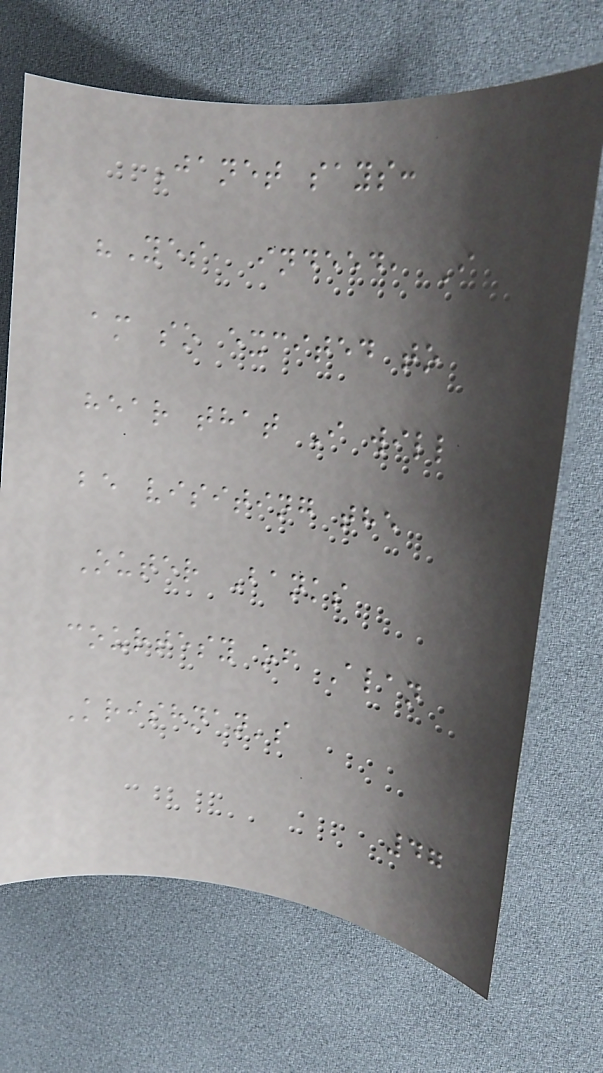Janet says:
"Yes, indeed, I
am so excited to
hear that I will
be visiting the
Outer Banks
courtesy of Alan
Krishnan's
47
